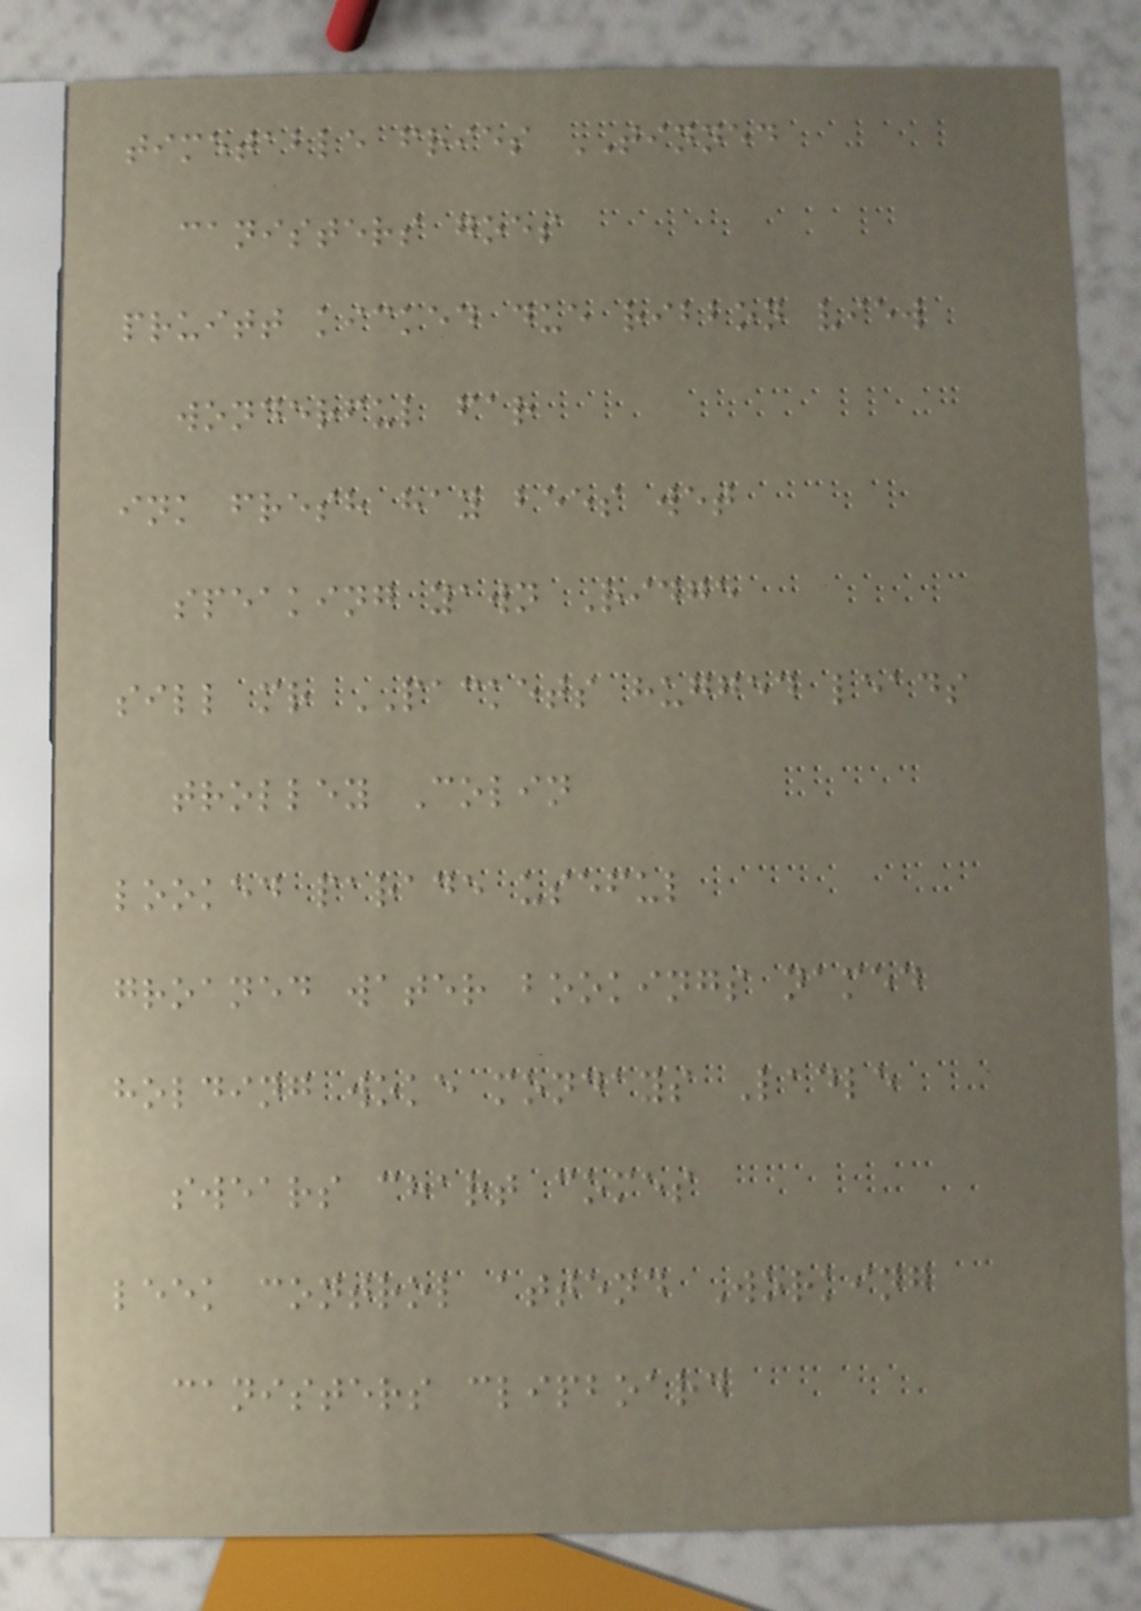timetable fries TINNED
canisters goes
pruitt kicked due ribbon view
wonderful far
ink fresh hay bees wet
speaking yawn Ridge
sill mr PACKETS hugged leads
trolley Colin
looked parade useful
groaned water bookings named
holding woke mondays Ladle
swears chart comes
leek control attend Working
canisters clipboard
